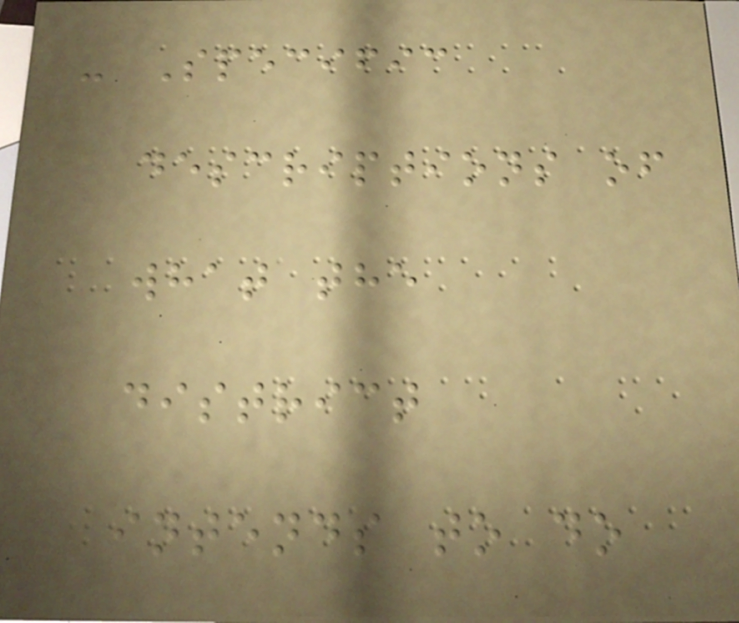- Specific
descriptions of
what the
district
intends to do
